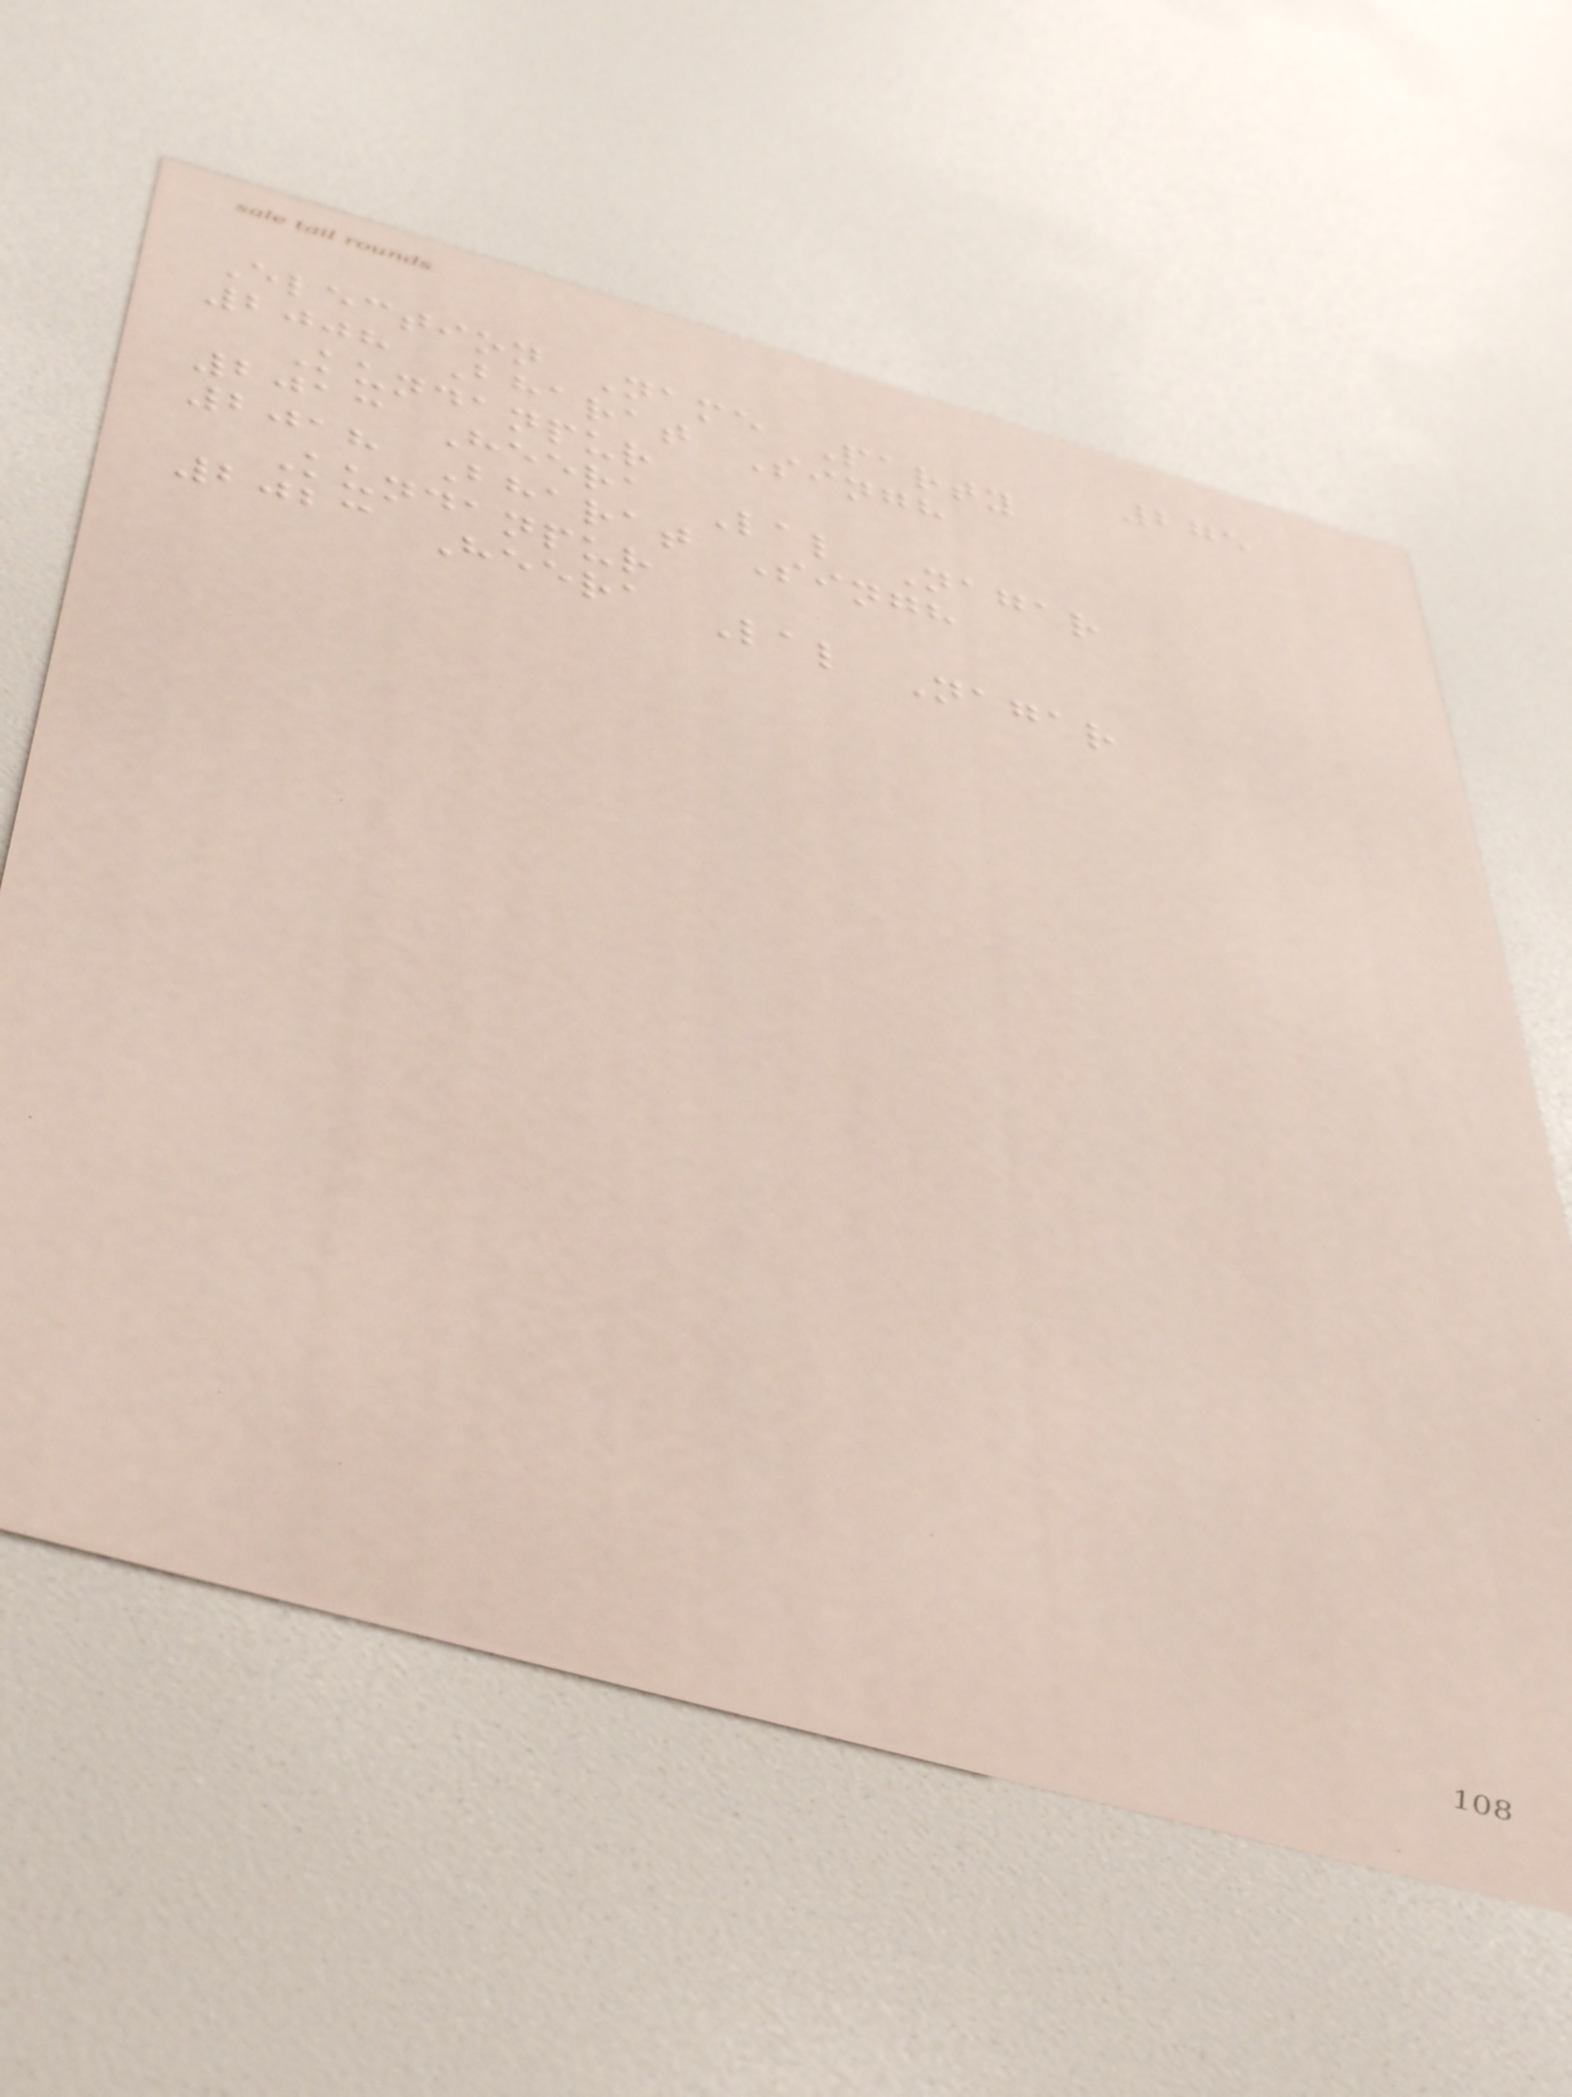275
Election Name Party
2008 Bharat Singh
Kundanpur
2013 Heera Lal Nagar
2018 Bharat Singh
Kundanpur
2023 Heera Lal Nagar
